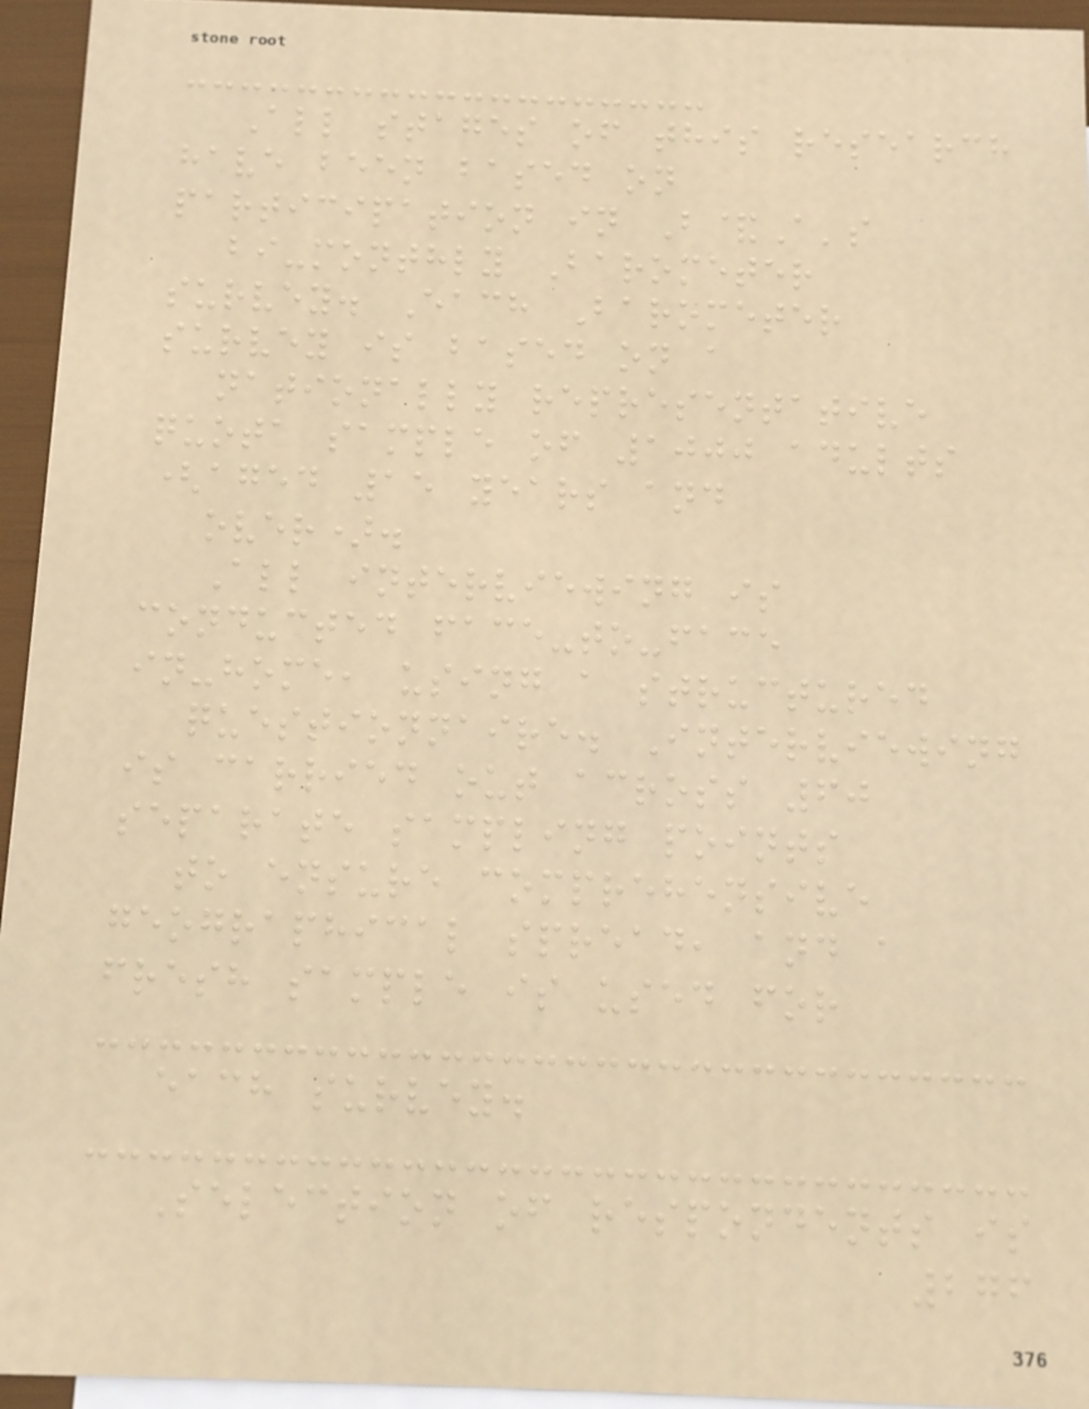All stages of this research
have been based on
participation in B&A's
bi-monthly Barometer
survey. Each Barometer
survey is based on a
nationally representative
quota sample of 1000 adults
(aged 15 years and
over).
All interviewing is
conducted face-to-face
in-home, using a structured
questionnaire. Interviewing
is carried out across 60
separate sampling points
to ensure comprehensive
geographical spread, and a
fresh sample is used for
each survey.
Selection of respondents is
276
